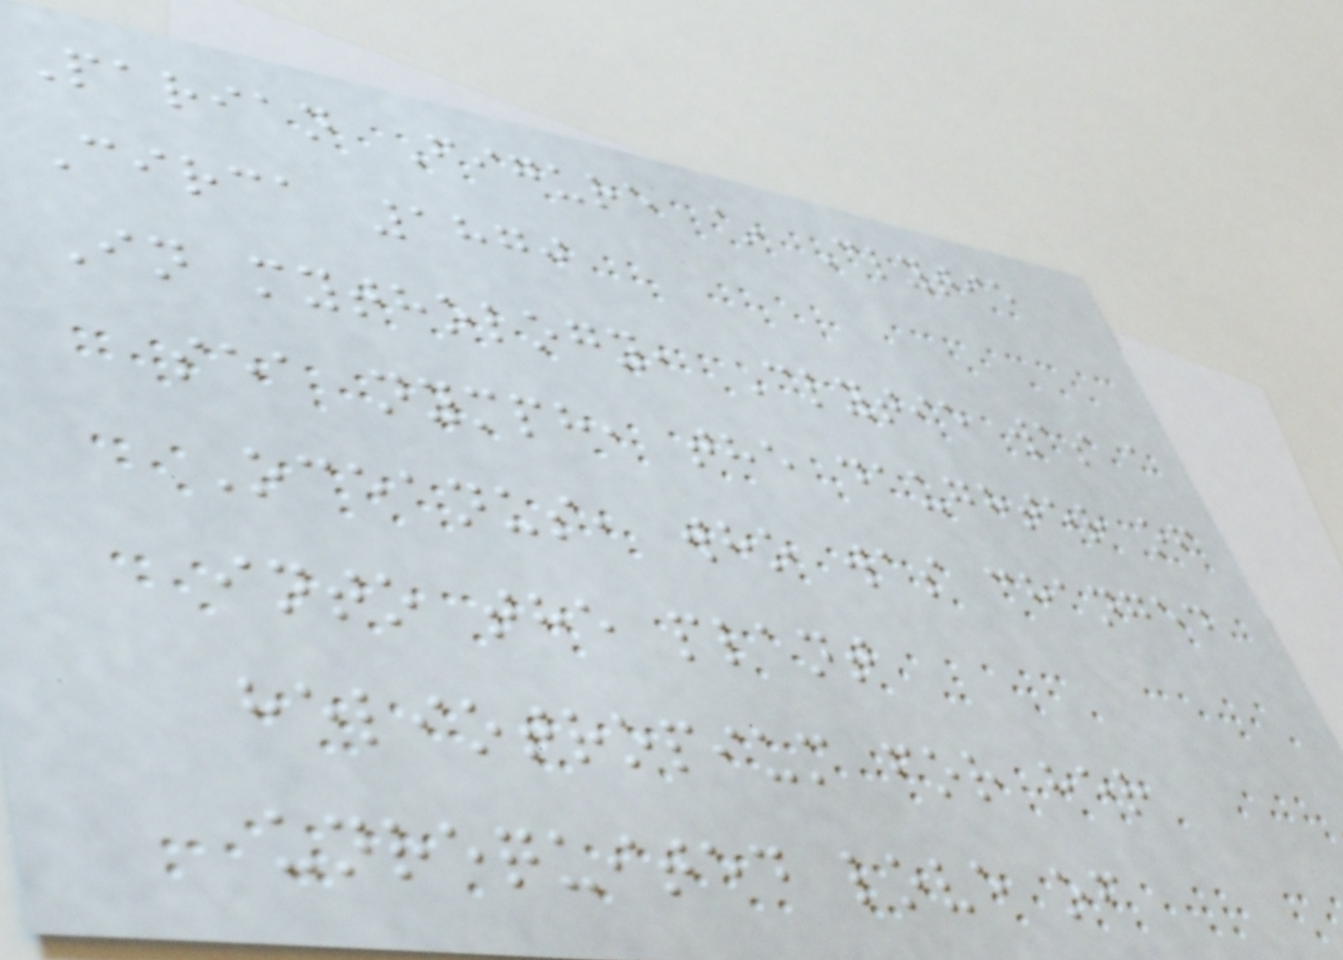Parian Figure ~ Clytie
Circa 1870
In mythology, Clytie was a
sea nymph, the daughter of
Oceanus, who was changed
into the plant
heliotropium for her
unrequited love of
